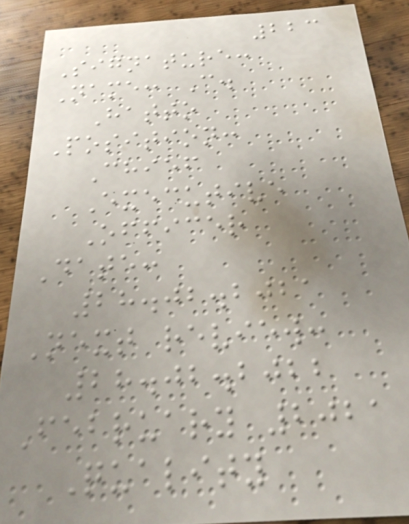223
Signature:
Name: C.
Hatto
Position:
Chief
Executive
Officer
Date:
28.02.2021
Next review:
28.02.2022
February 2021
Quality
